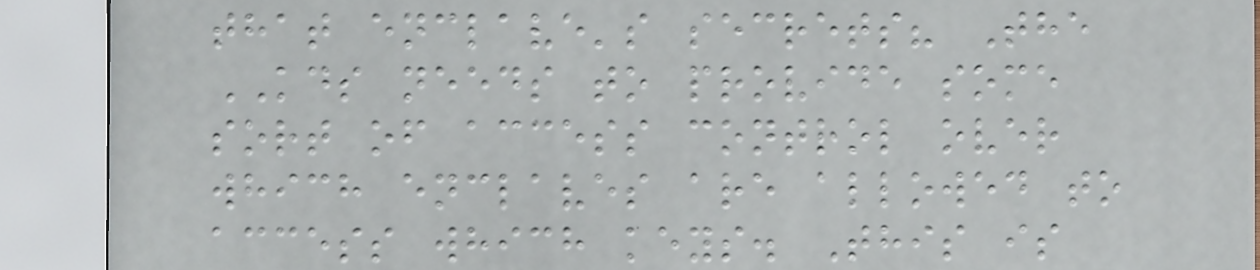that enclave's secrets? The
KDS needs to provide some
sort of access control over
which enclaves are allowed to
access which keys. This is
